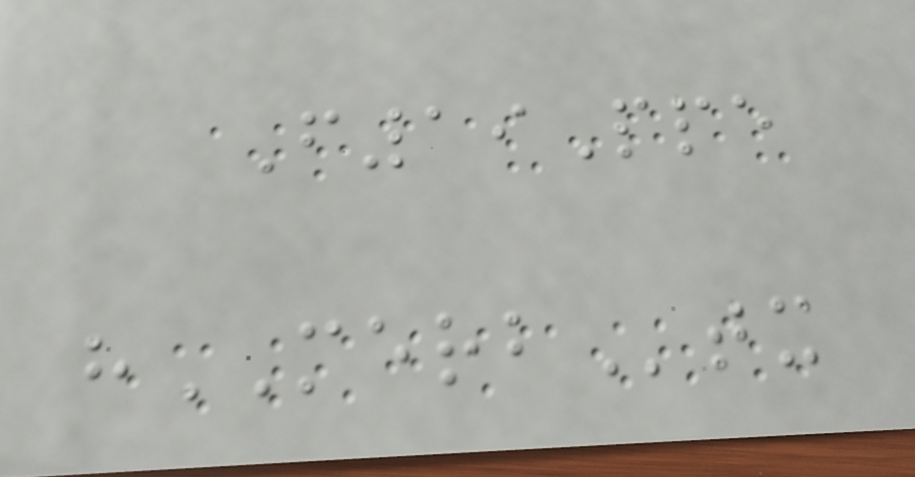F19Ppe
hMERBtx
